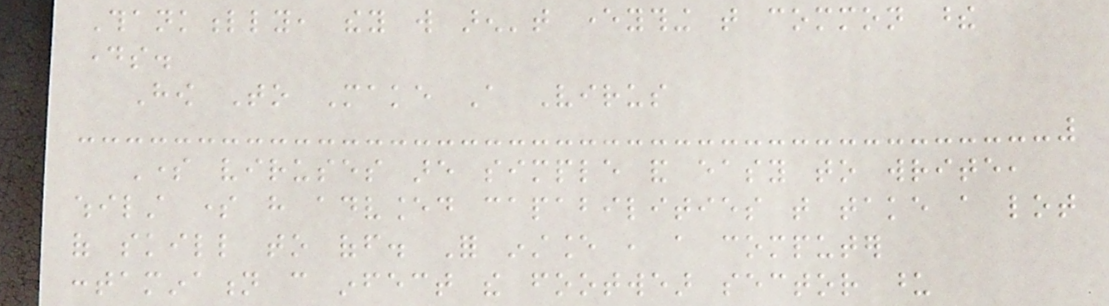Thankfully, they will aren't everything that common these
days.
How To Make A Virus
Some viruses are simple and easy to write,
whilst some have advanced capabilities that take a lot
of skill to off. For instance , a computer
contamination can infect the footwear sector upon
